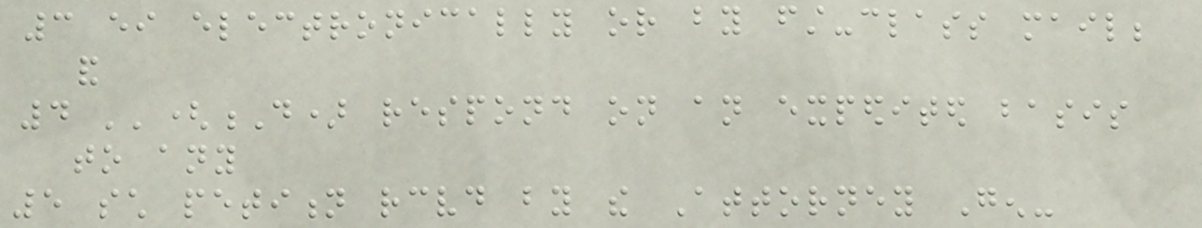3 either electronically or by first-class mail;
and
4 ''(D) respond on an expedited basis
to any
5 such petition received by the Attorney Gen-
